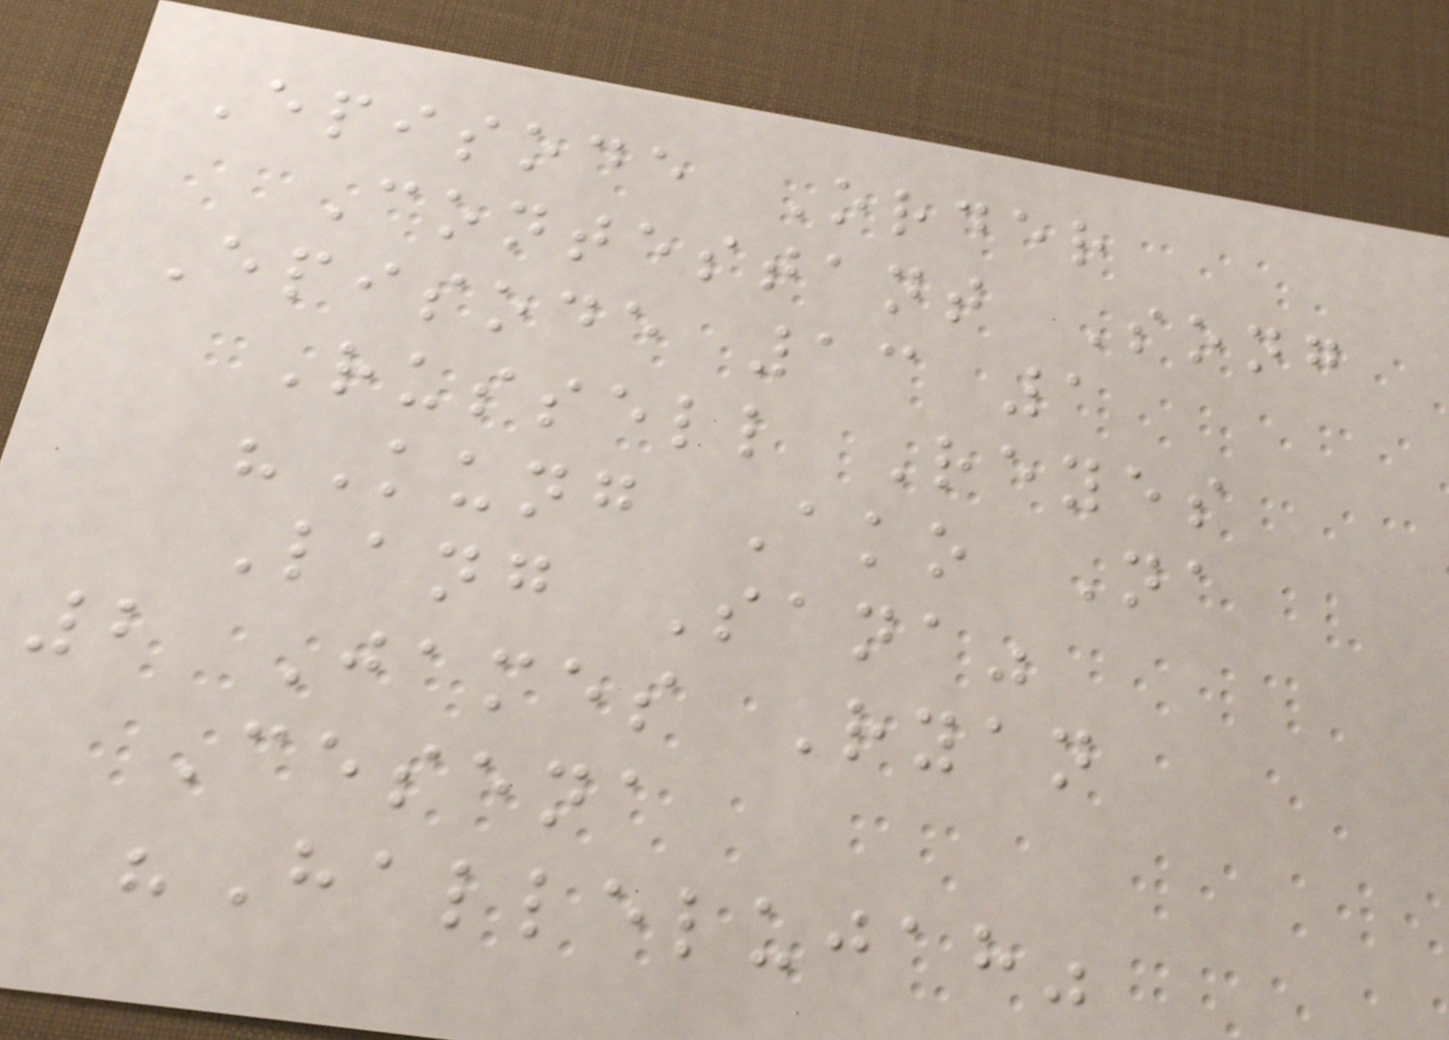Episode Order
Contestant Song
Episode 13 1
Russell Reyes
"Kung Ako Na
Lang Sana"
2 James Ryan
Cesena
"Hallelujah"
